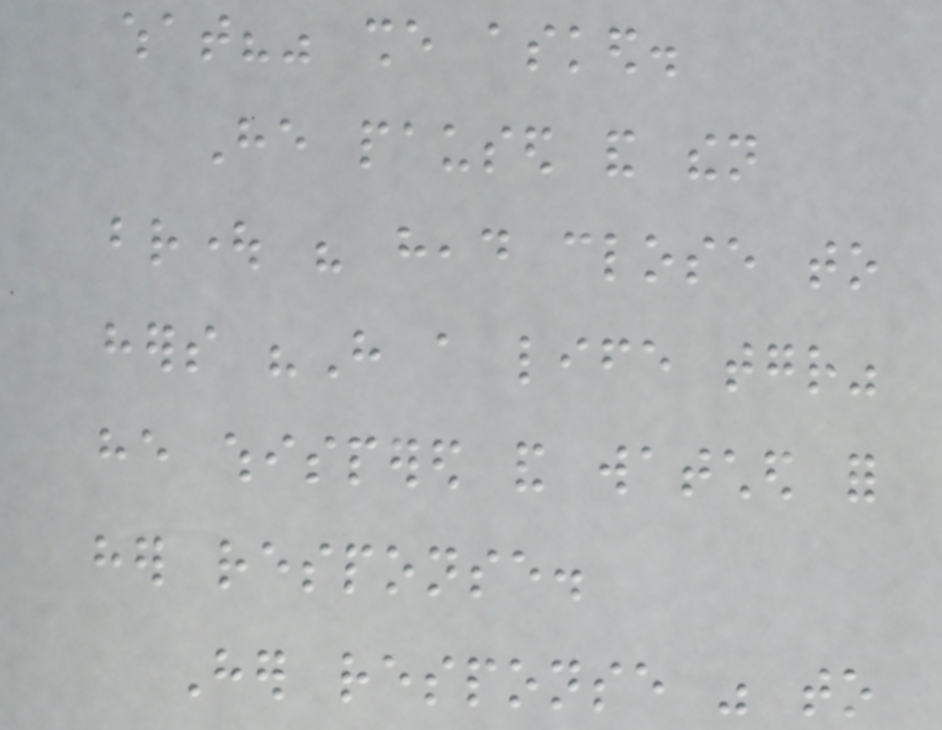what?" she asked.
He paused and then
brought his head close to
hers "Have a life together"
he whispered and watched for
her response.
Her response was to
